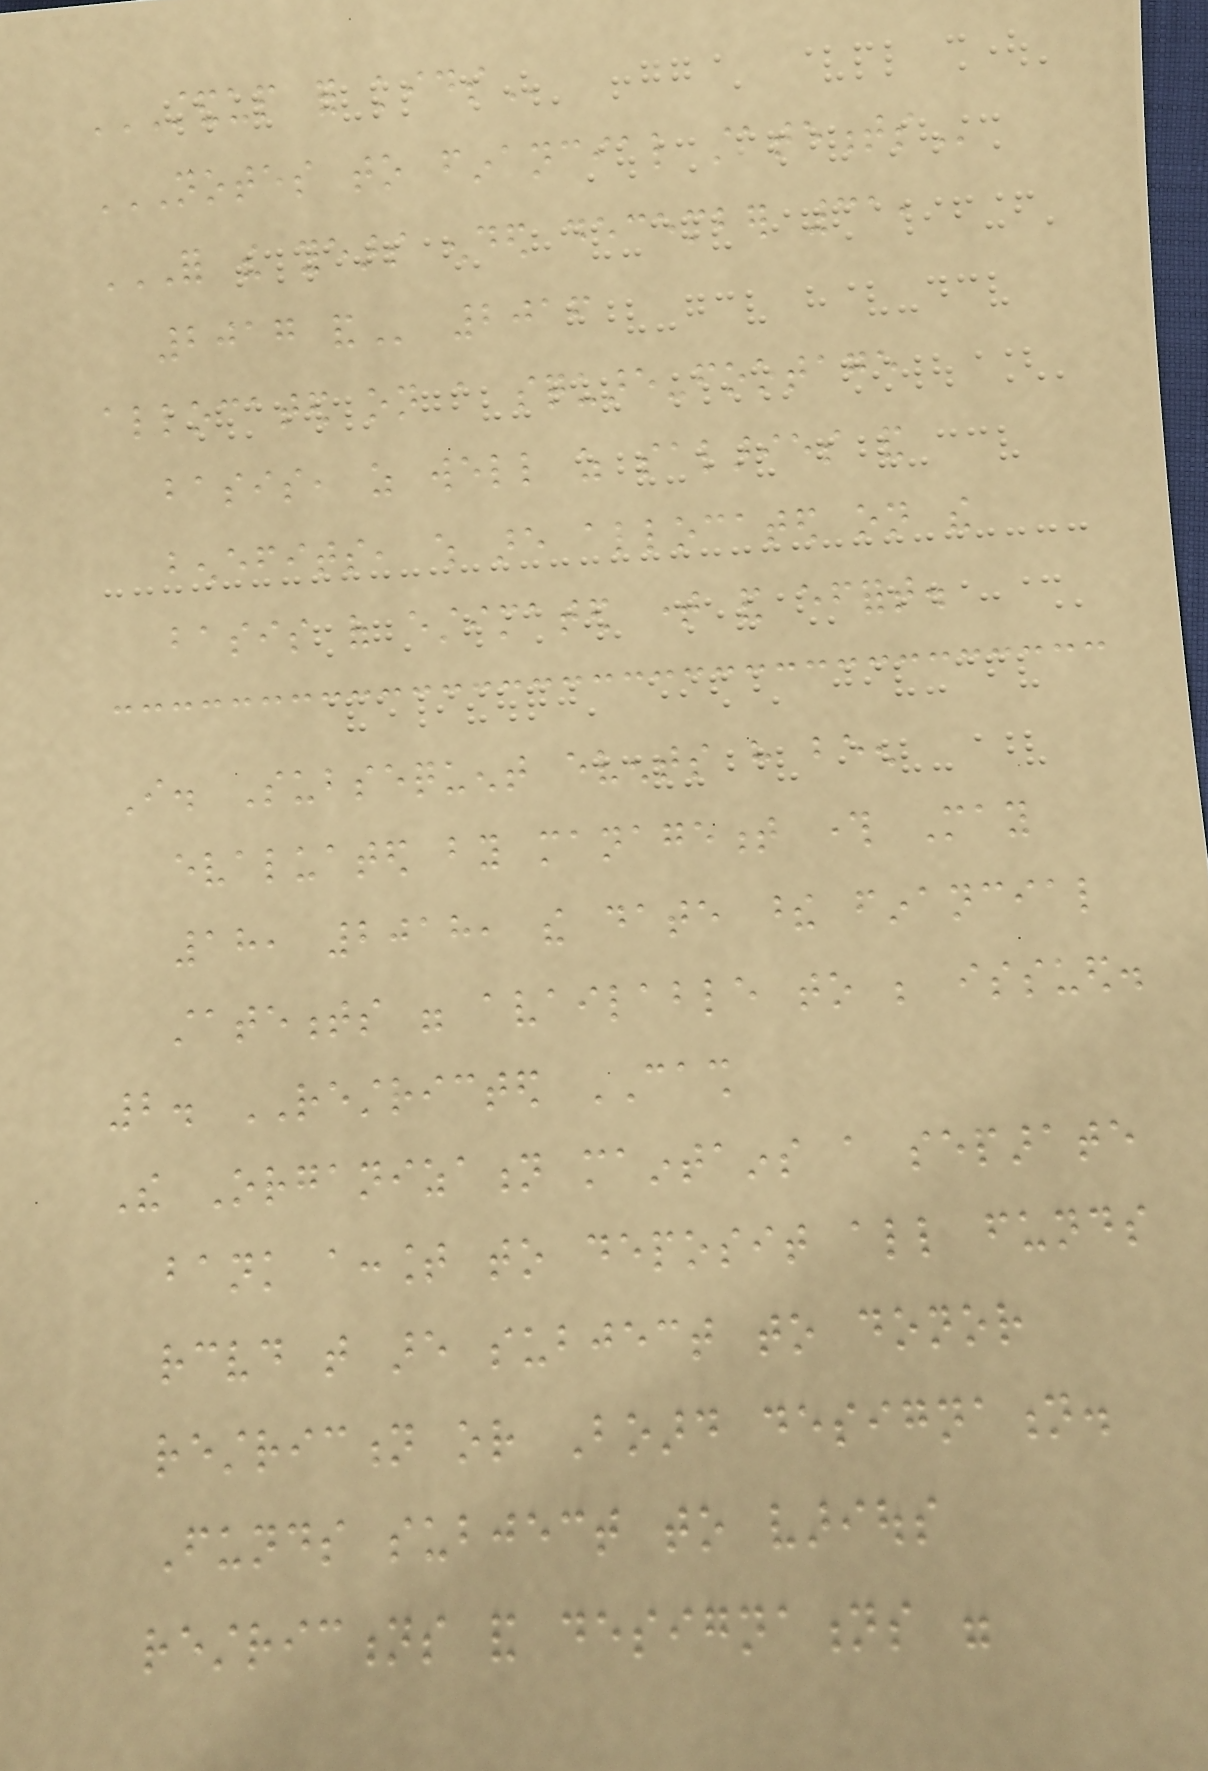STANDUP FOR KIDS
NOTES TO FINANCIAL STATEMENTS
FOR THE YEARS ENDED DECEMBER 31,
2017 AND 2016
allocated on a square-footage
basis, as well as salaries and
benefits, which are allocated on the
basis of estimated time and effort.
I. Subsequent events have been
evaluated by management through May
18, 2018, the date these financial
statements were available to be issued.
2. RESTRICTED CASH
The Organization maintains a separate
bank account to deposit all funds
received that are subject to donor
restriction or Board designation.
Funds subject to various
restrictions and designations were
